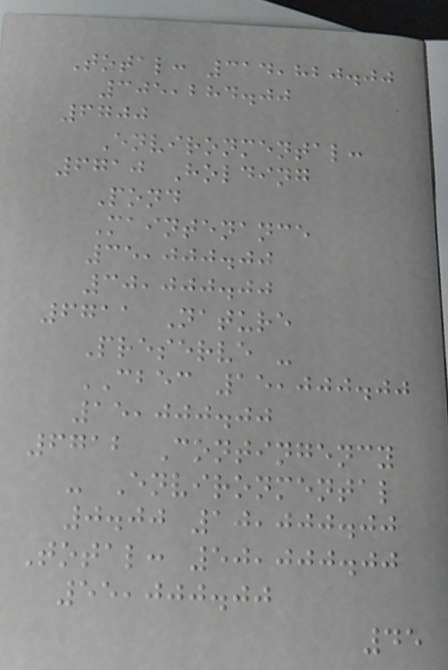Total: 314,820.00
305,284.00
6700
Environmental:
6710 Holding
Pond
Maintenance
35,000.00
30,000.00
6711 Nature
Preserve -
CBEC 15,000.00
15,000.00
6712 Contingency
- Environmental
0.00 10,000.00
Total: 50,000.00
55,000.00
45
